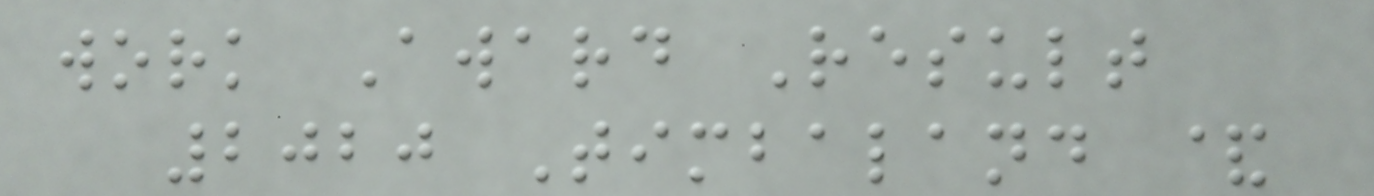work Award Result
2020 Timbaland &
